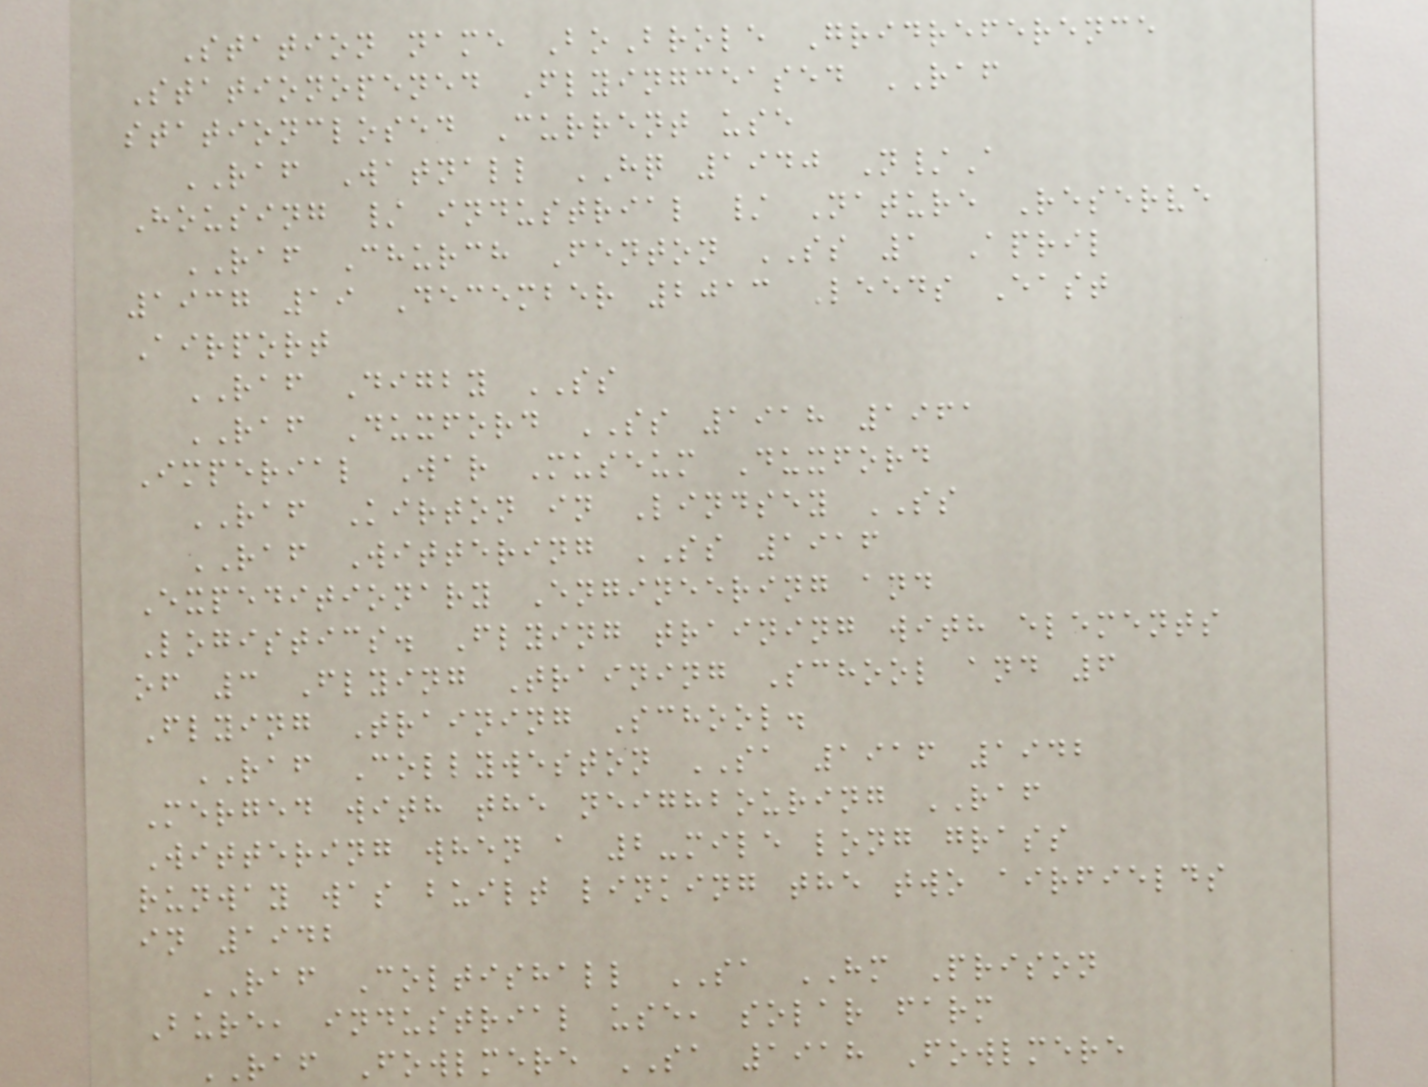Station name BoBrole Gridreference
Stationopened Flyingceased RAF
stationclosed Current use
RAF Watnall HQ 1940 N/A
Housing / industrial / Nature Reserve
RAF Church Fenton SS 1 April
1937 19 December 2013 Leeds East
Airport
RAF Digby SS
RAF Duxford SS 1918 1961
Imperial War Museum Duxford
RAF Kirton in Lindsey SS
RAF Wittering SS 1916
Expeditionary Engineering and
Logistics. Flying training with elements
of 3 Flying Training School and 6
Flying Training School.
RAF Collyweston SA 1916 1942
Merged with the neighbouring RAF
Wittering when a 2-mile long grass
runway was built linking the two airfields
in 1942
RAF Coltishall SA HM Prison
Bure, industrial use, solar farm
RAF Fowlmere SA 1918 Fowlmere
